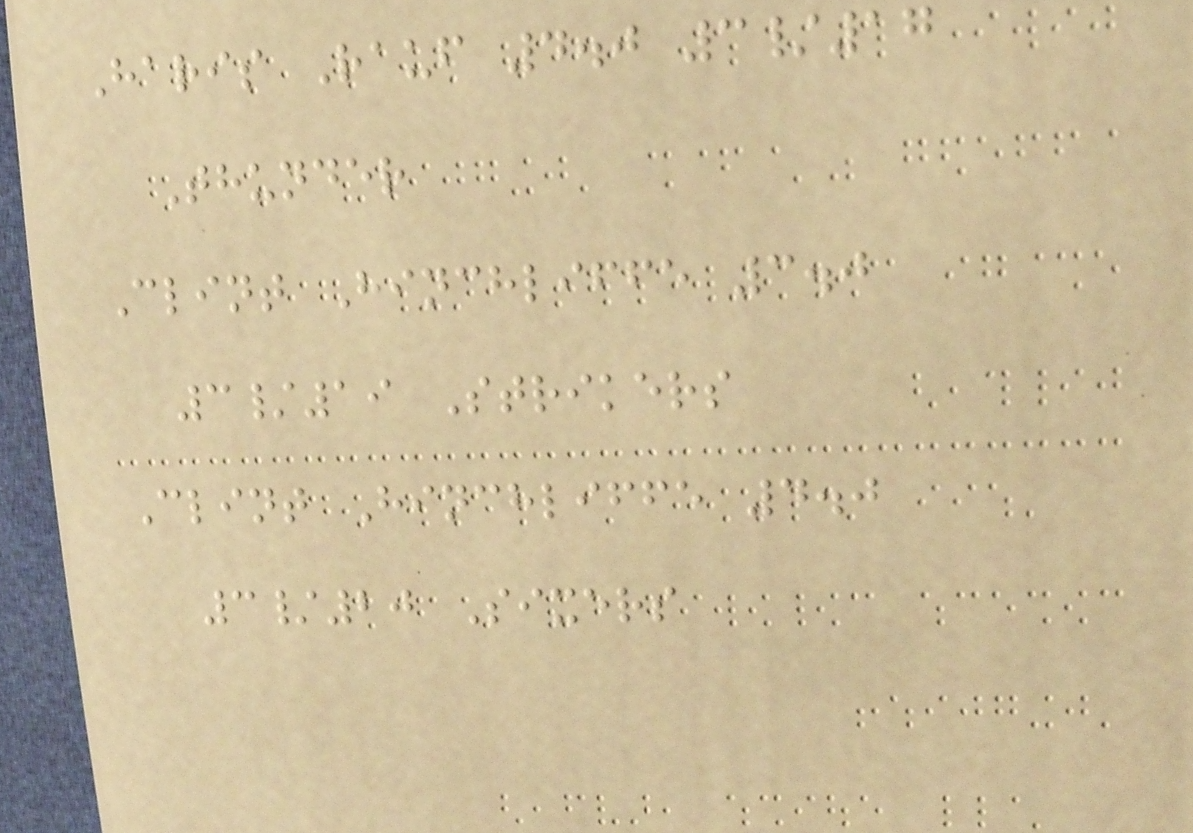Haris Rauf 4.0 3/17
Thunder
Clint Hinchliffe 3.0
3/19 Strikers
Clint Hinchliffe 4.0
3/20 Sixers
